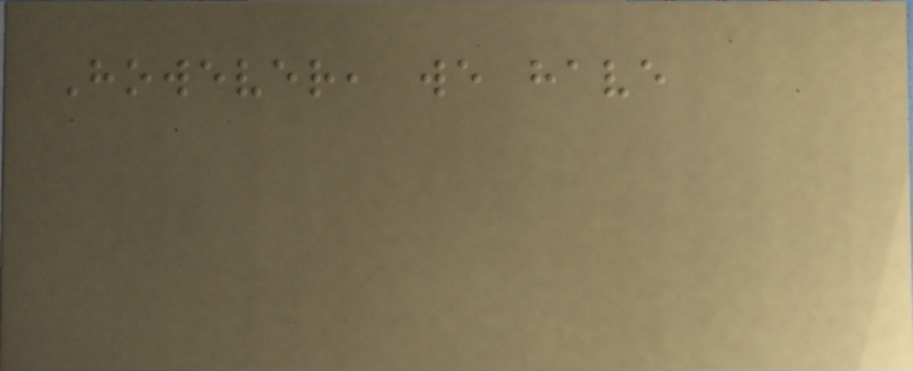However, we have
